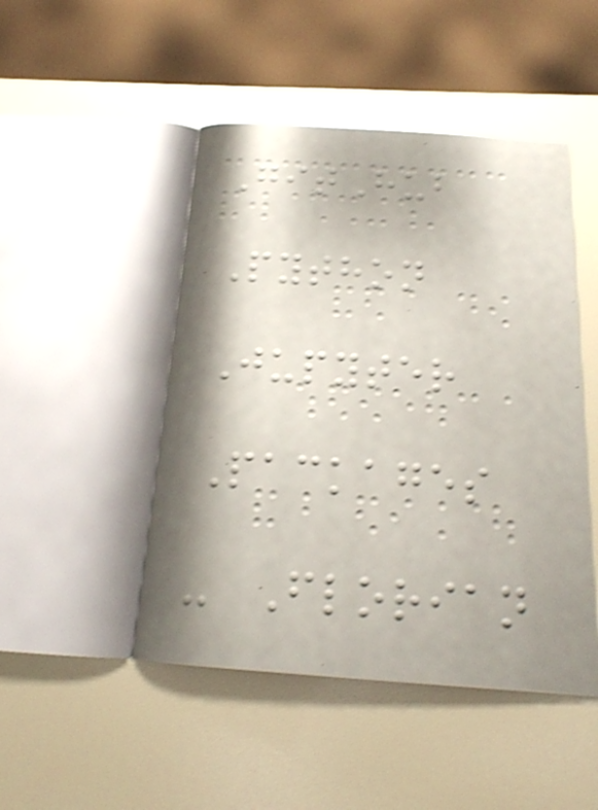GitHub
Python
Jupyter
Packages
- Florian
